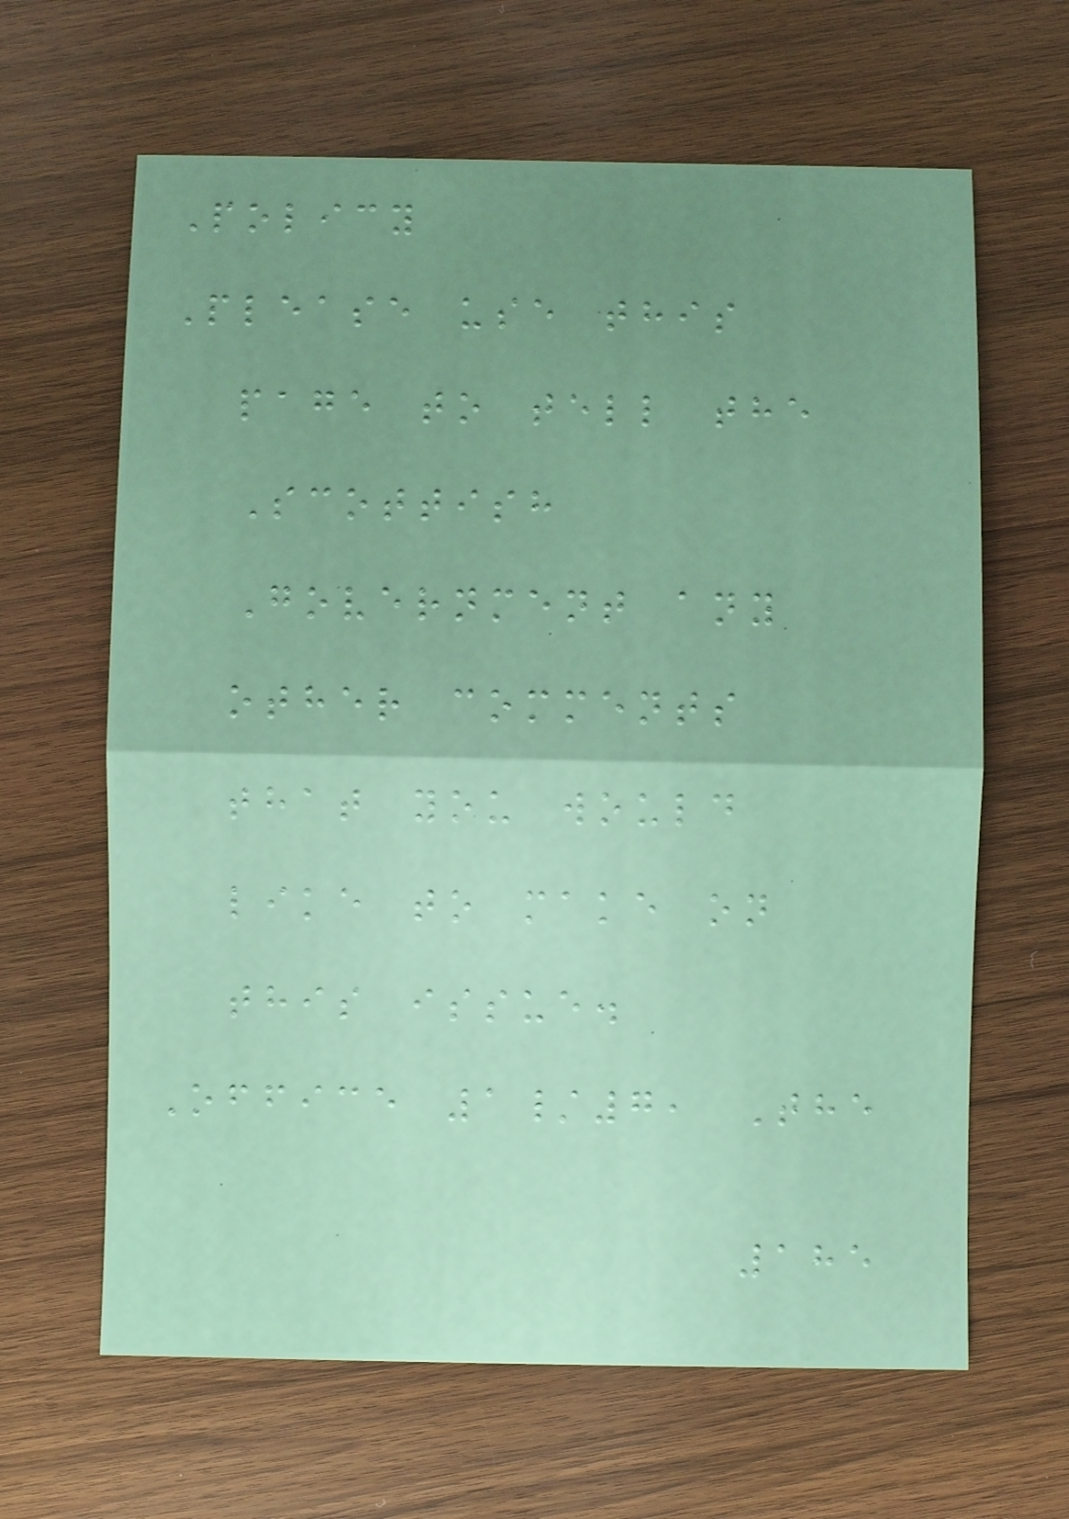Policy
Please use this
page to tell the
Scottish
Government any
other comments
that you would
like to make on
this issue.
Office 1/7, The
185
